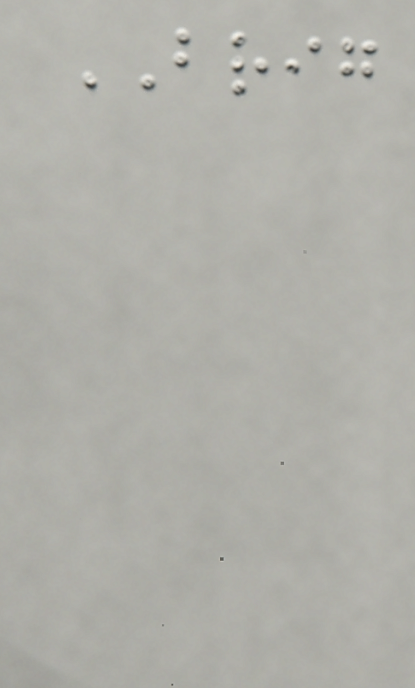BRIG
